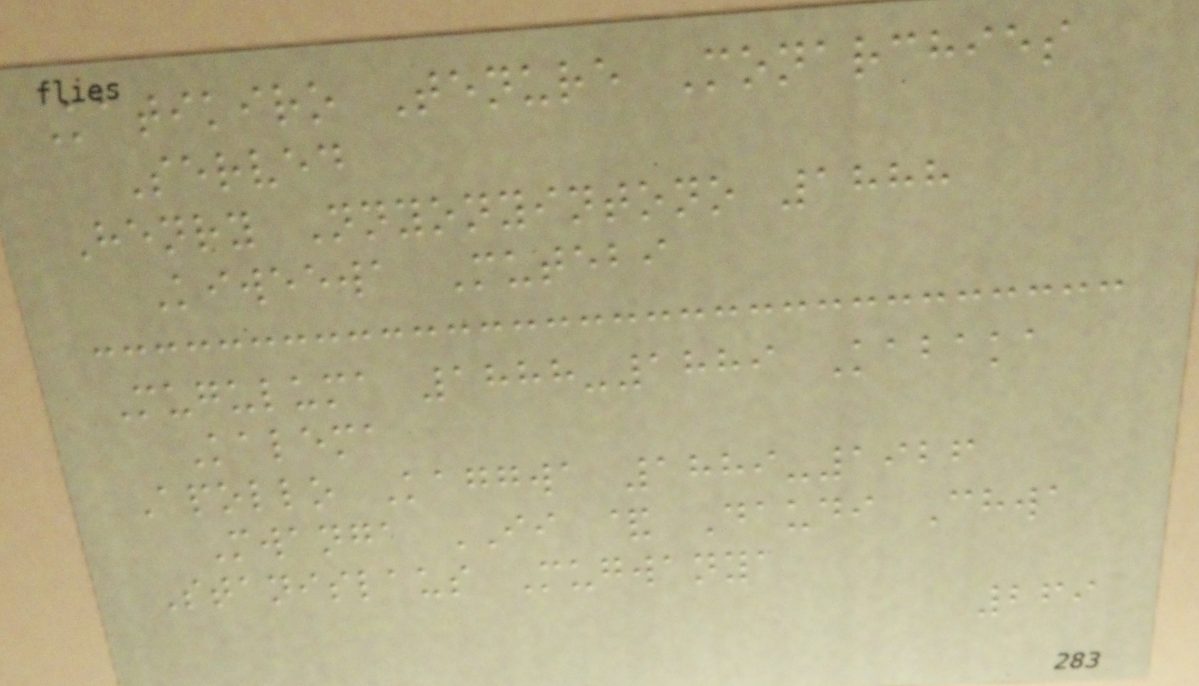Katikiro Tenure Monarchies
Served
Henry Nnyonyintono 1888
Kiweewa Mutebi
Muguluma 1888-1889 Kabaka
Kalema
Apollo Kaggwa 1889-1926
Mwanga II & Daudi Chwa
Stanislaus Mugwanya
269
